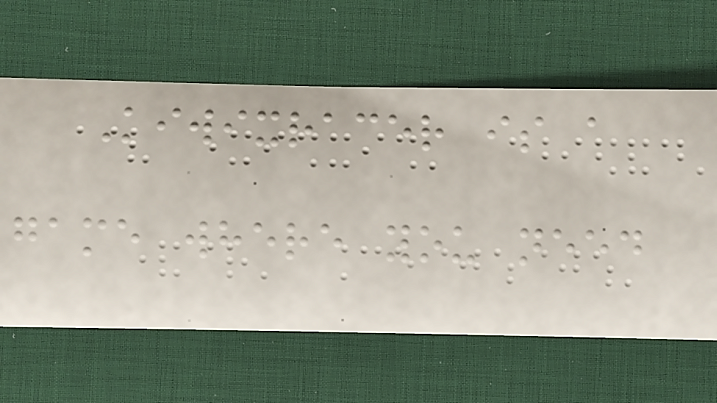Kiwixracer is a
game where you need
